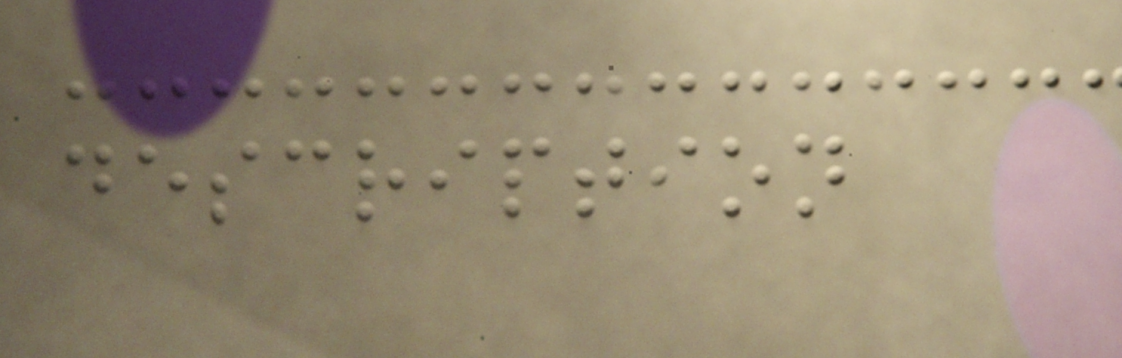description
